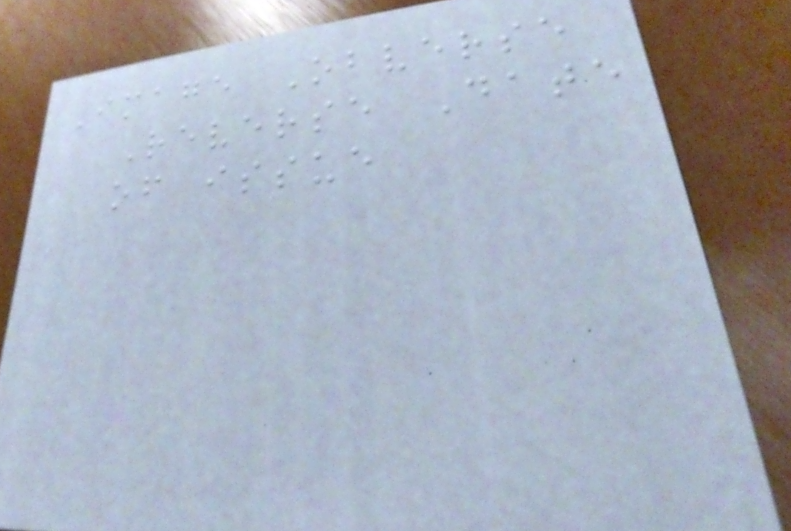Image Obverse
Reverse Date
of issue
